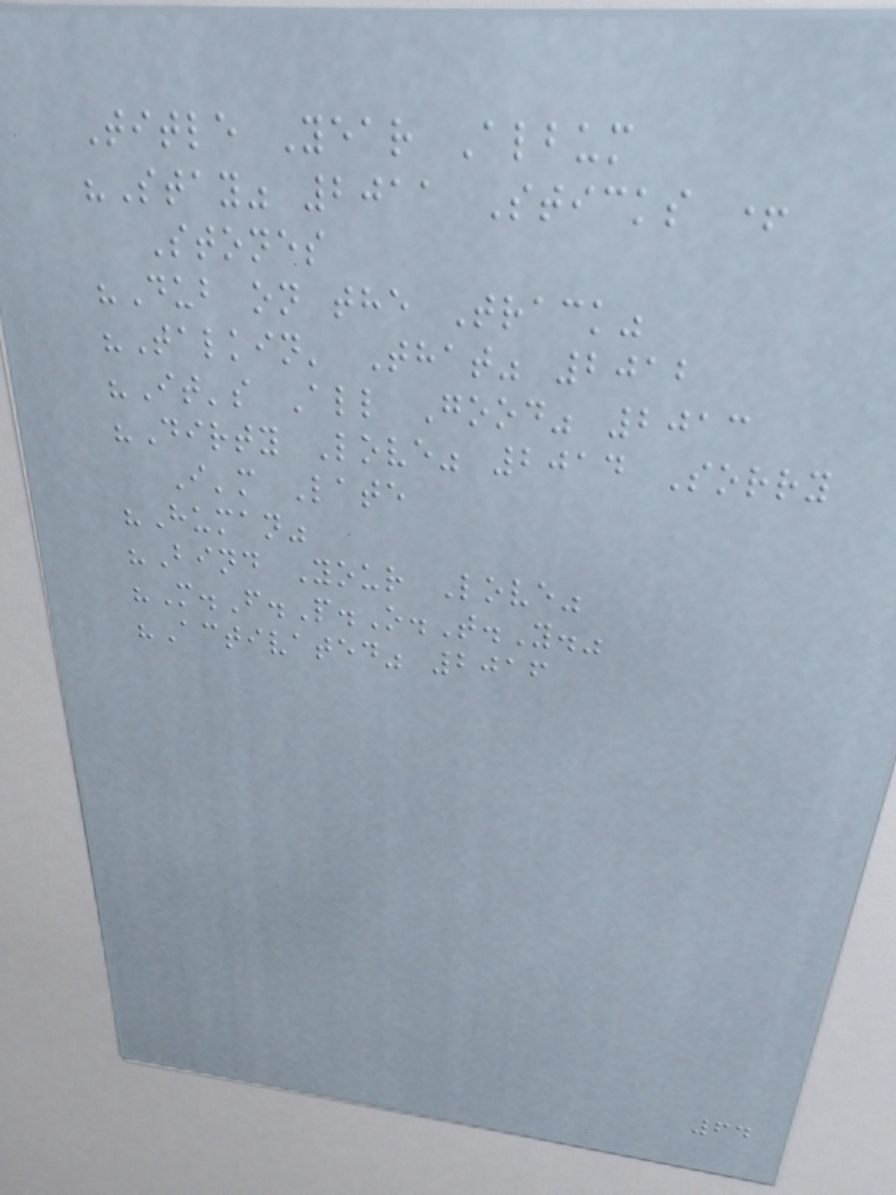Title Year Album
"Stay" 2011 Sticks +
Stones
"Dub on the Track"
"Talkin' That" 2012
"It's All Good" 2013
"Dirty Love" 2014 Sorry
I'm Late
"Human"
"Bind Your Love"
"M.F.P.O.T.Y."
"Activated" 2016
64
